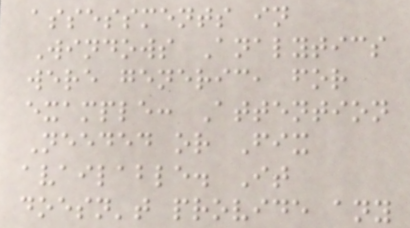assessments in
Windows Analytics
were generic, for
example: Attention
Needed or Fix
available. It
doesn't provide any
